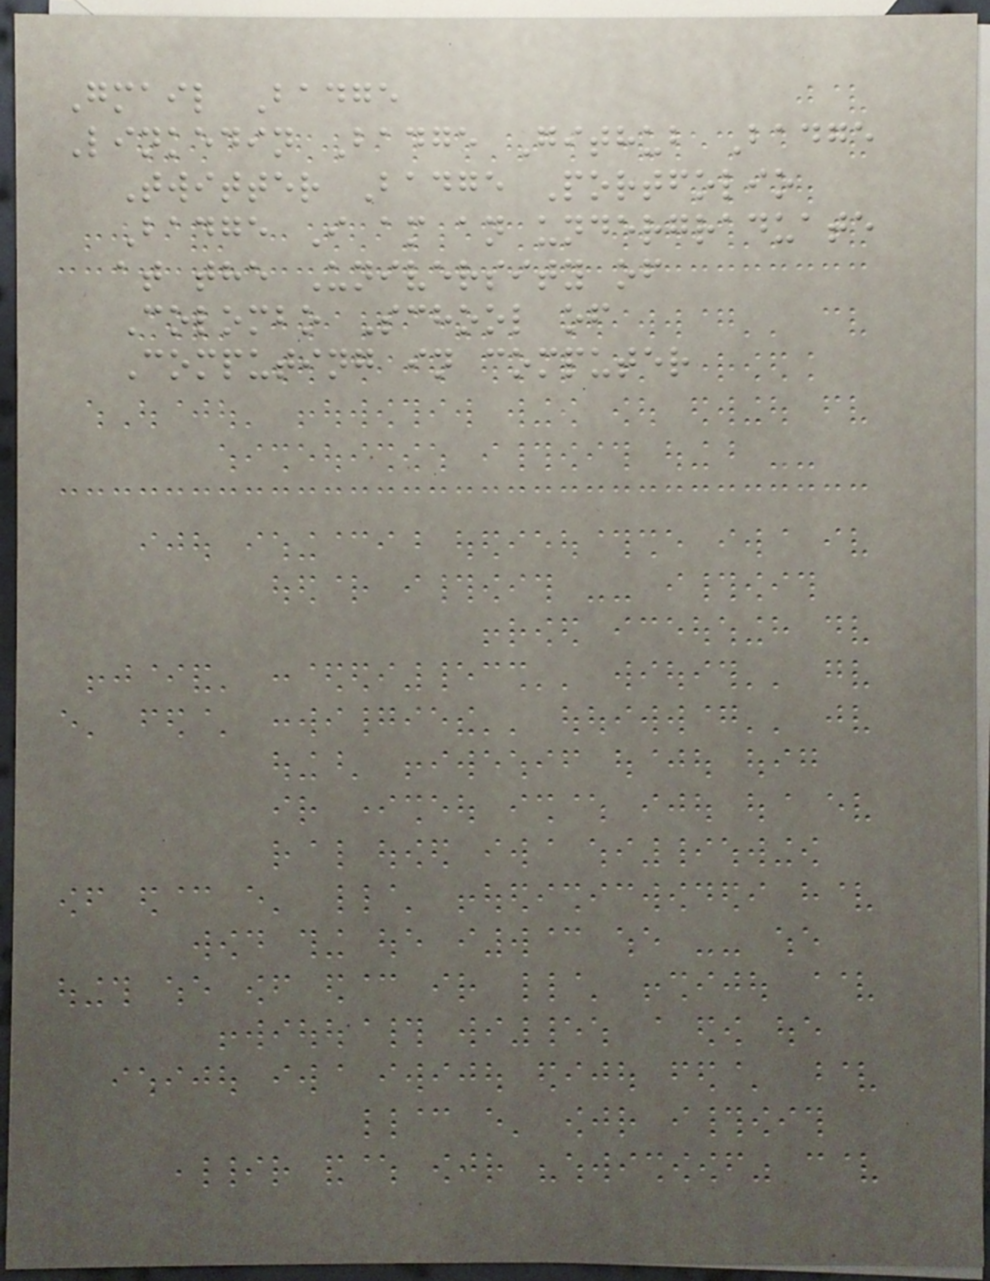Gmail Badge
Linkedin Badge Github Badge
Twitter Badge Portfolio
Badge I am an undergraduate
at the University of
Colombo School of
Computing in computer
